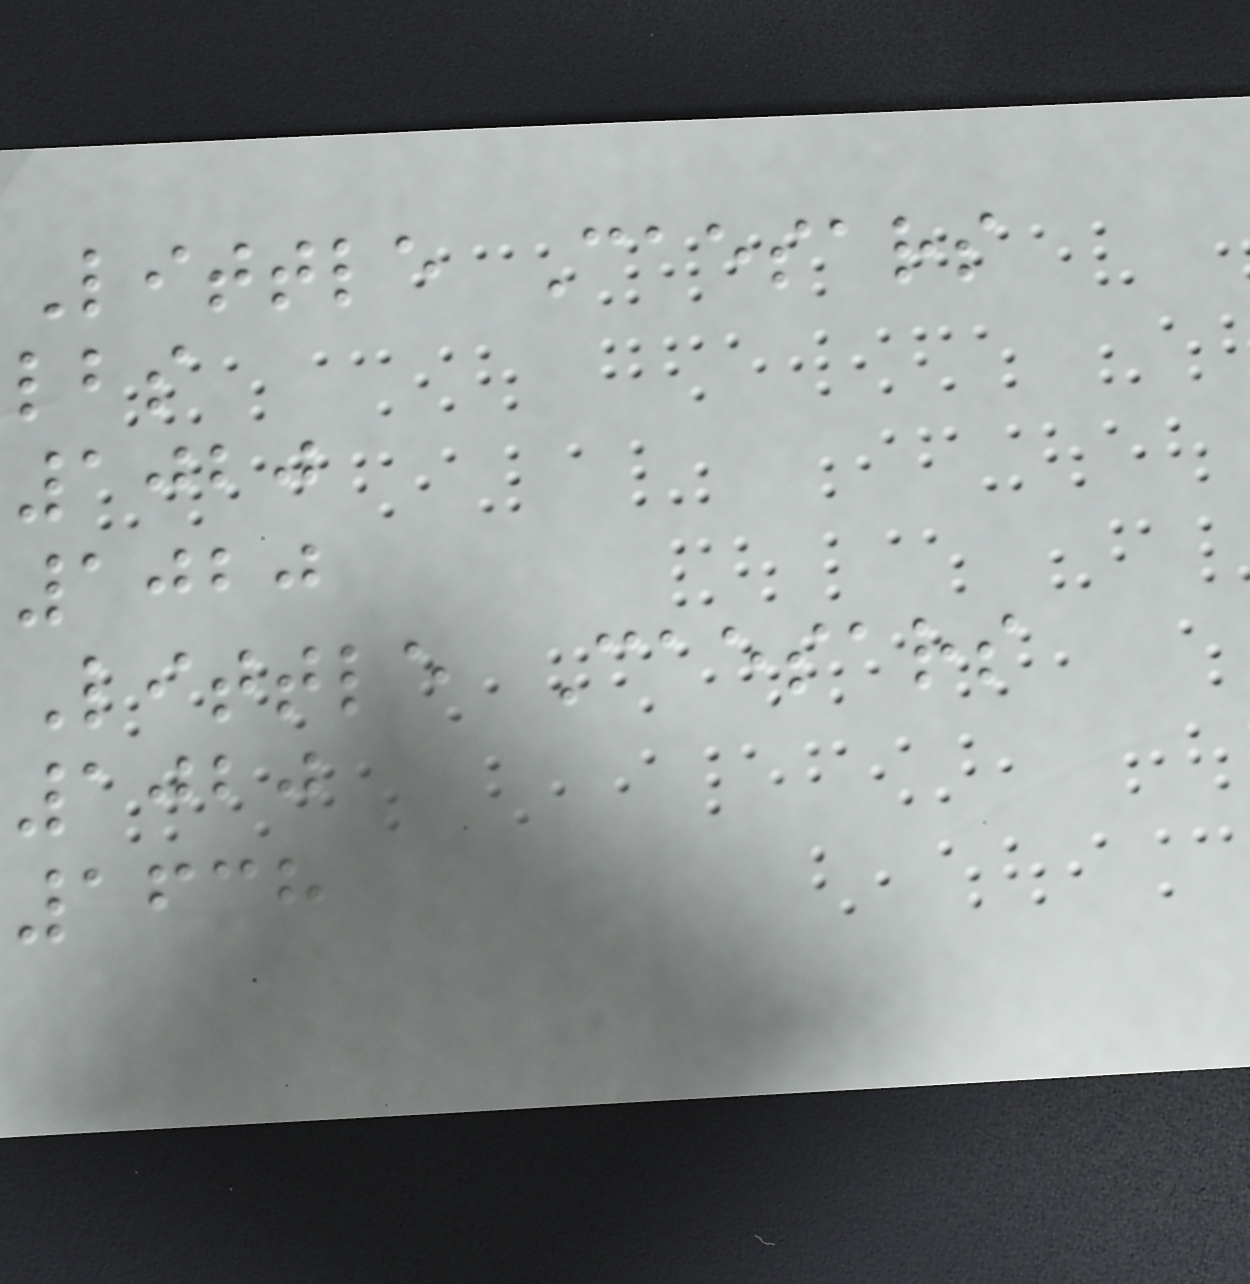Little Caesars
lbs
1020
1020
Little Caesars
1020
1638
